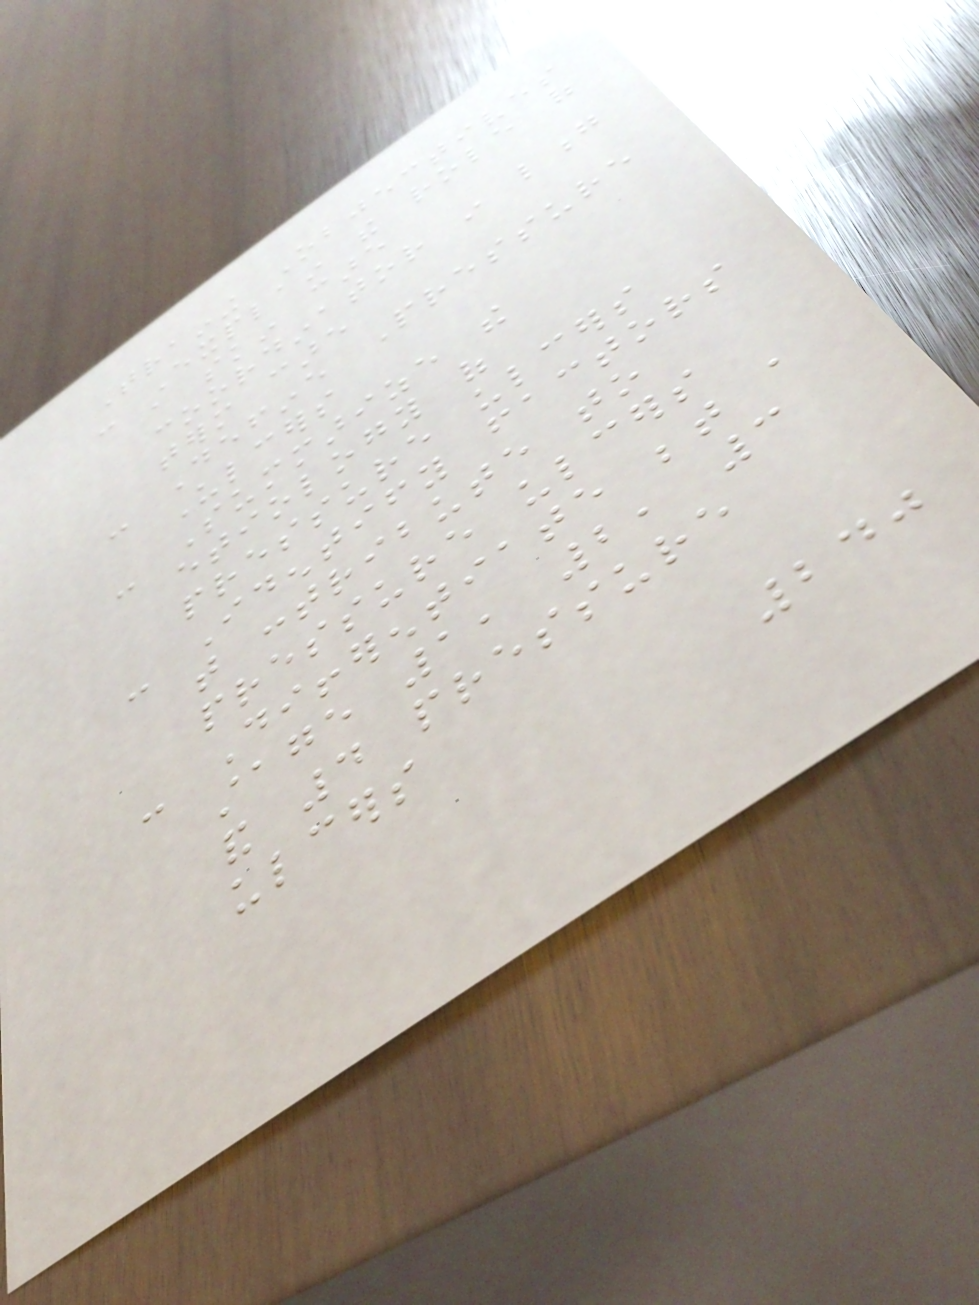Training Objectives
- Explain the role of
a skin care
coordinator in long
term care
- Define Pressure
Ulcers
- Summarize the
etiology of
pressure ulcers
- Identify factors
that contribute to
pressure ulcers
- Differentiate between a
stage 1, 2, 3
and 4 pressure
ulcers
240
